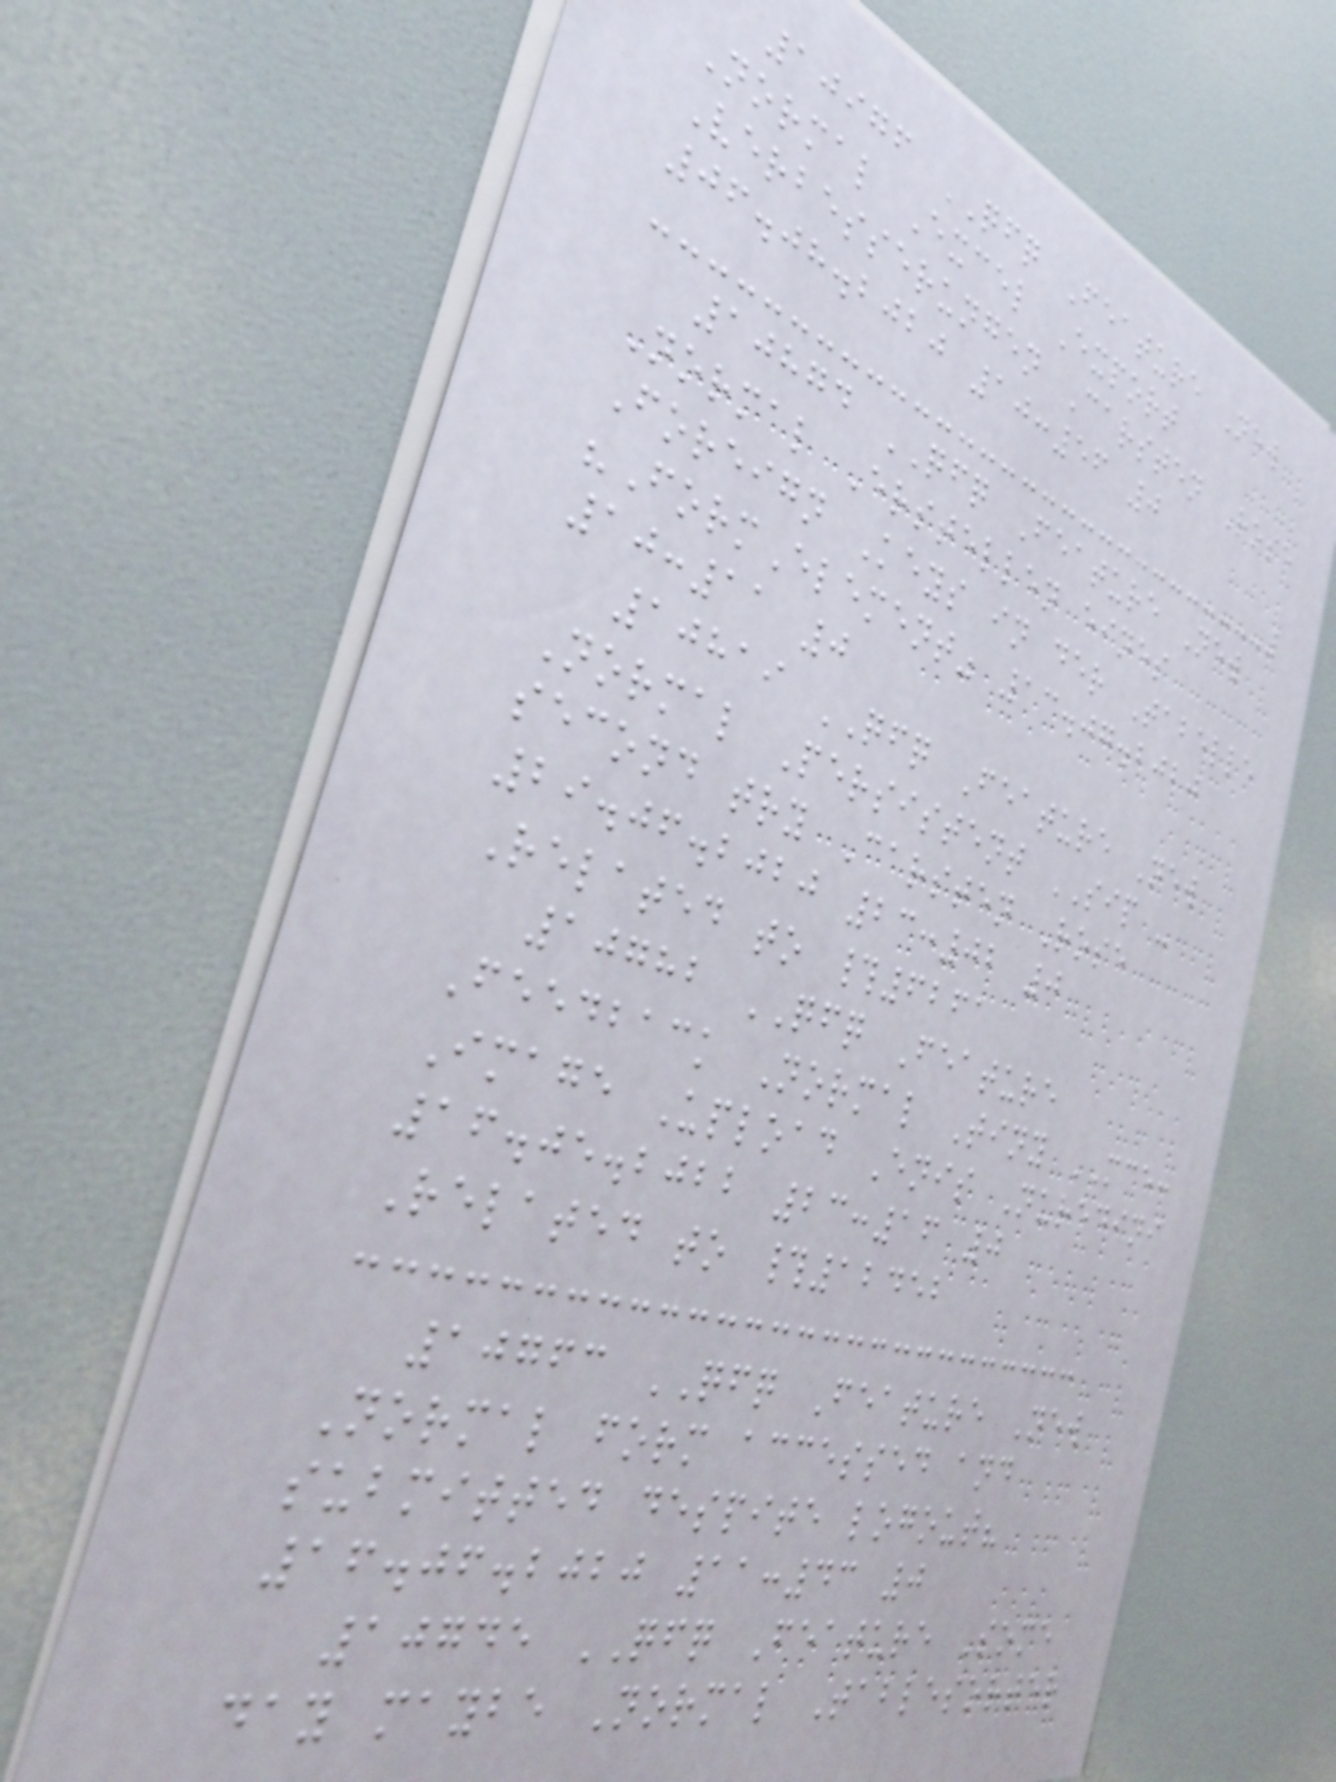10976 QFQ Feature New
Normal Excel Export
Verbesserungen Carsten Rose
06.08.2020 10:56 0
10874 QFQ Feature New
Normal Erstellen eines
Foreign Keys in der Tabelle
"FormElement" 13.07.2020
10:11 0
10819 QFQ Feature New
Normal Persistent SIP -
second try Carsten Rose
29.06.2020 23:02 0
Related to #6261
10782 QFQ Feature
Feedback Normal Tiny MCE:
Image Upload Enis Nuredini
16.05.2022 23:16 0
Related to #12452
10763 QFQ Feature New
Normal form accessed and
submitted despite logout?
16.06.2020 11:43 0
10745 QFQ Feature Some
day maybe Normal Tablesorter
